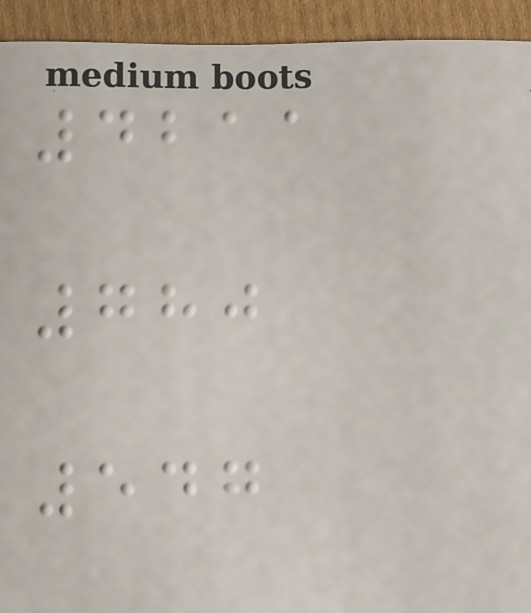4211
780
547
